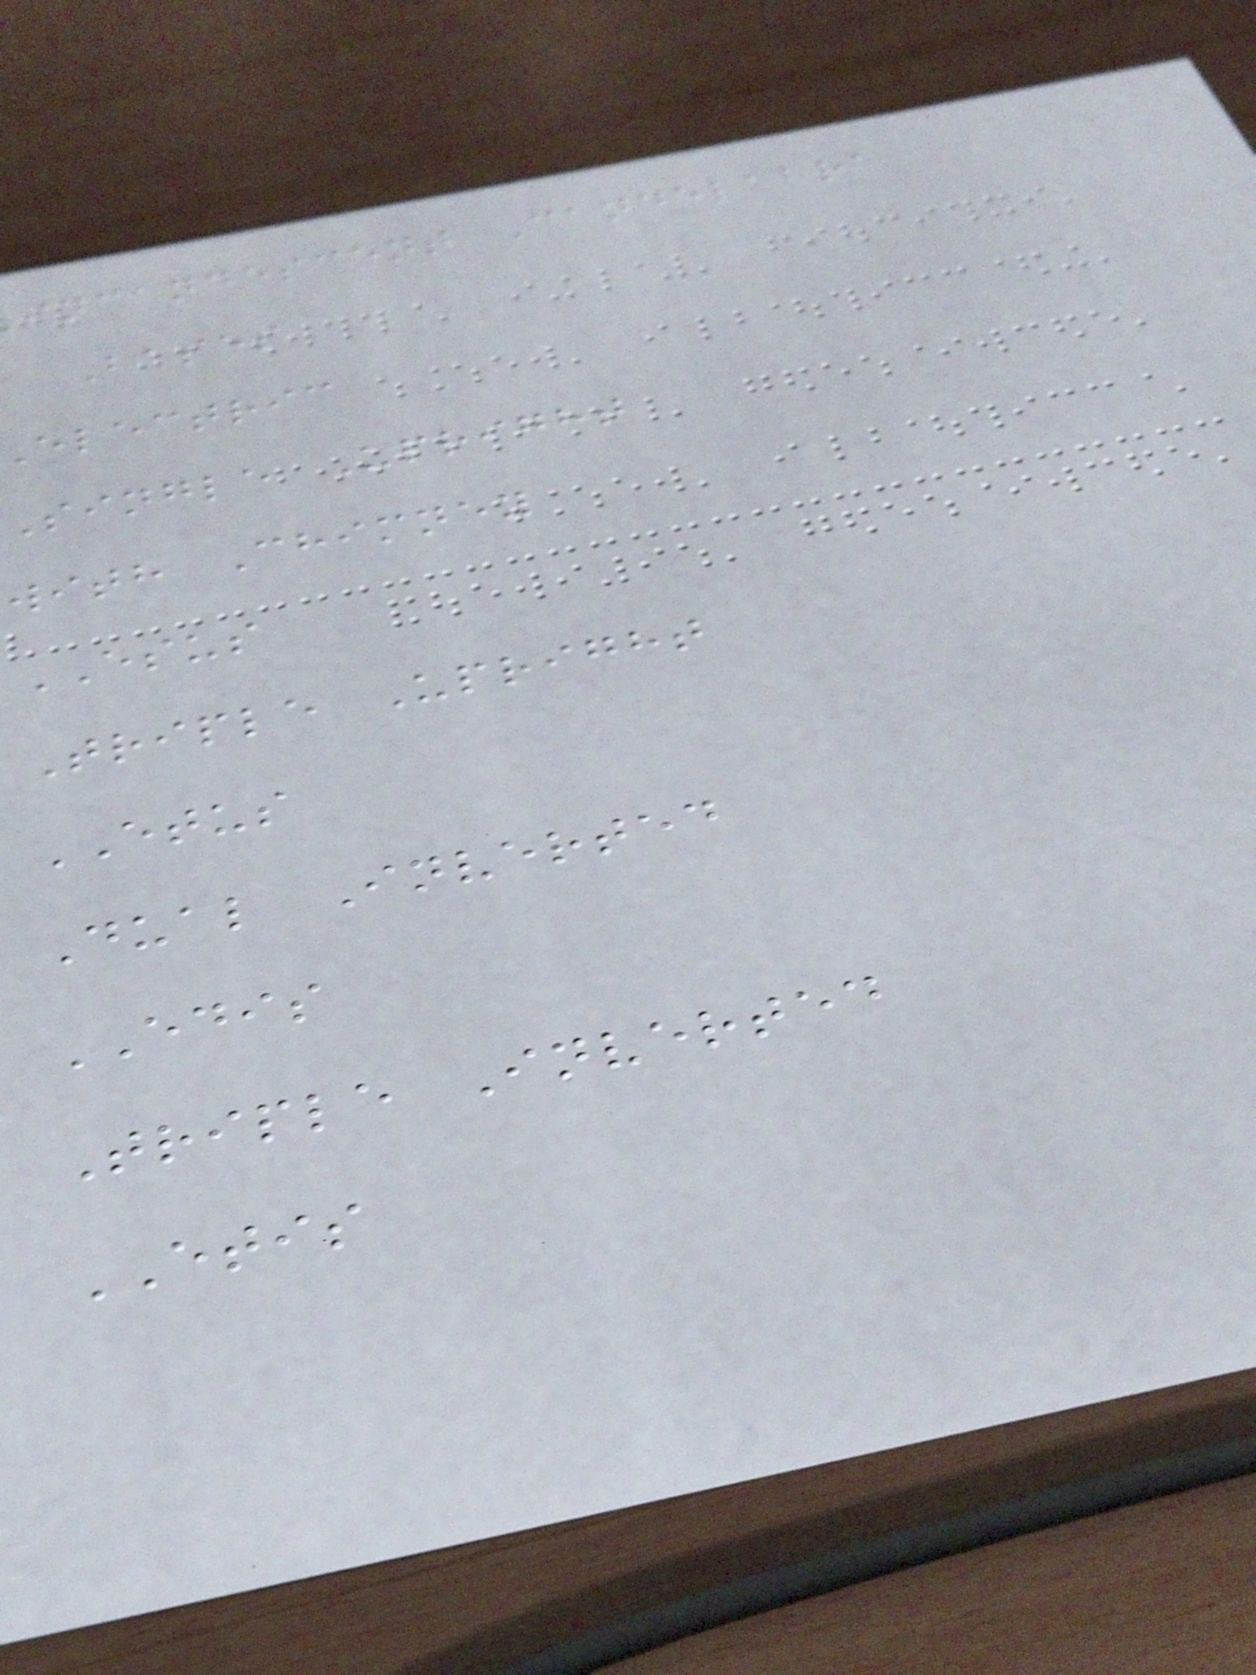incandescent Candelabra
Bases
electric
Single Upright
with Chimney
ESUS
Triple Upright
ETUS
Dual Inverted
EDIS
Triple Inverted
ETIS
